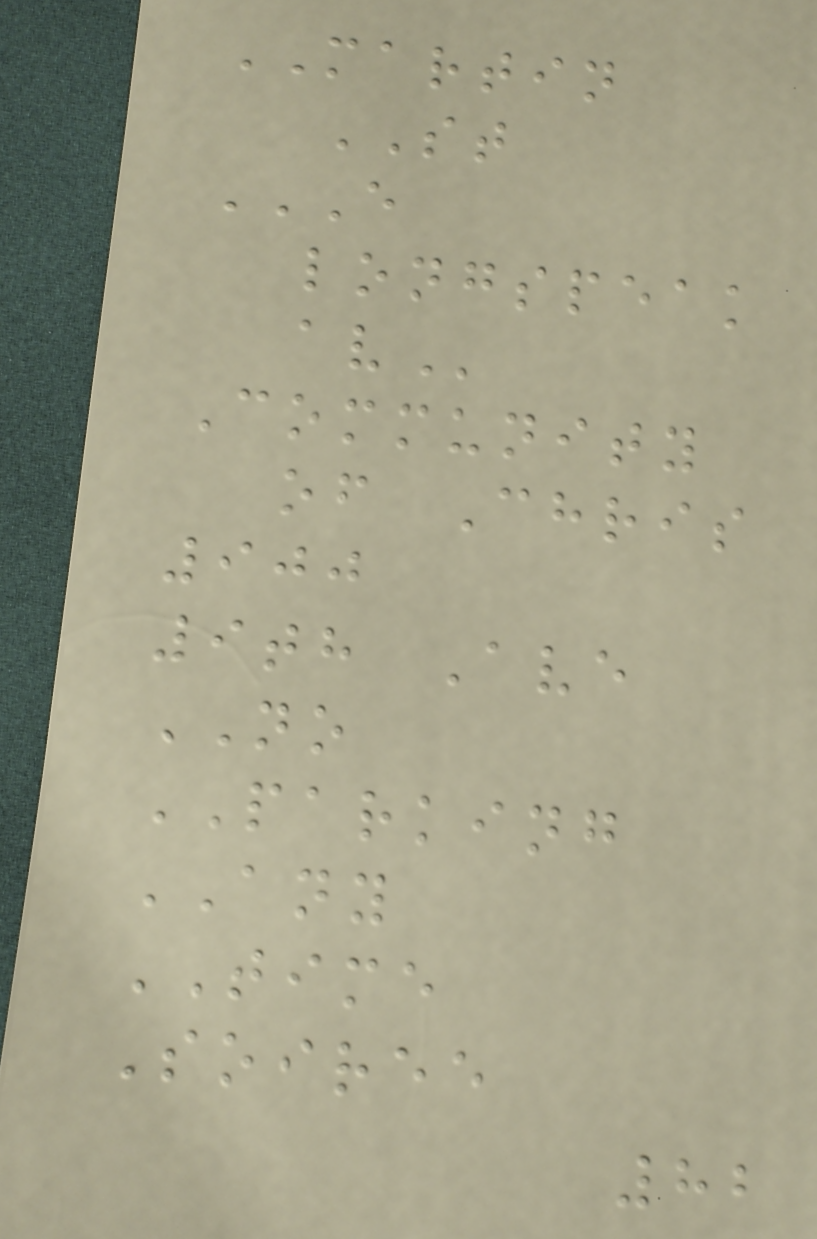MARTIN
ST
E
LONGSPEAK
AV
Community
of Chris
900
9th Ave
NO
PARKING
ANY
TIME
Soiree
82
